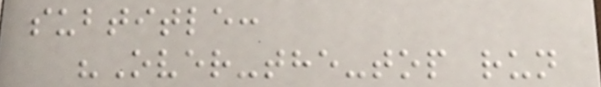subtitle:
"Over-the-top run
